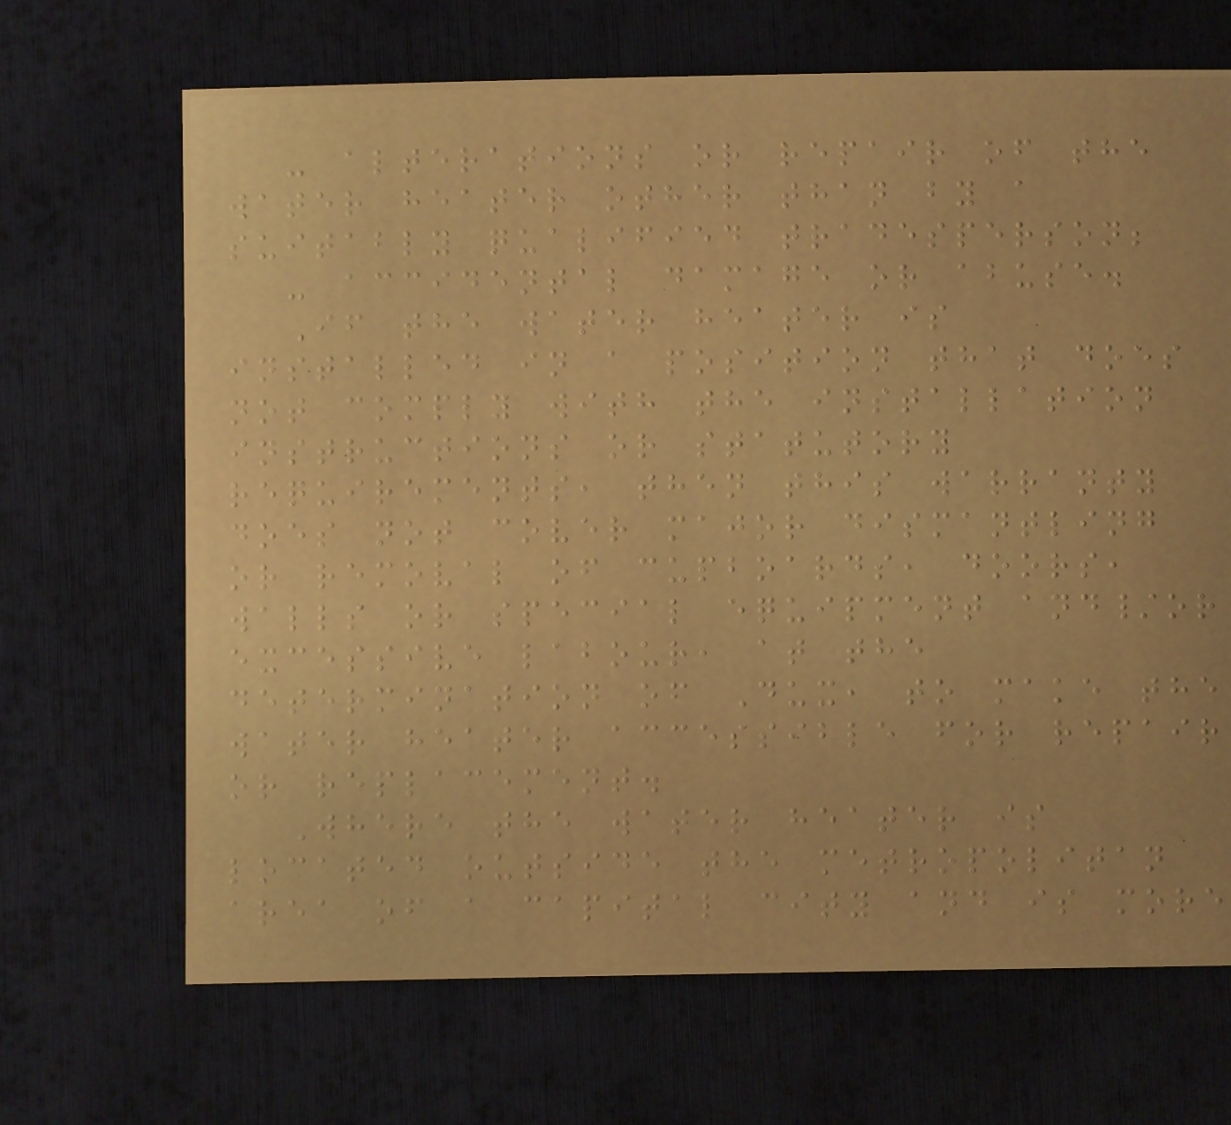- alterations or repair of the
water heater other than by a
suitably qualified tradesperson;
- accidental damage or abuse.
If the water heater is
installed in a position that does
not comply with the installation
instructions or statutory
requirements, then this warranty
does not cover major dismantling
or removal of cupboards, doors,
walls or special equipment and/or
excessive labour, at the
determination of Dux, to make the
water heater accessible for repair
or replacement.
Where the water heater is
located outside the metropolitan
area of a capital city and is more
